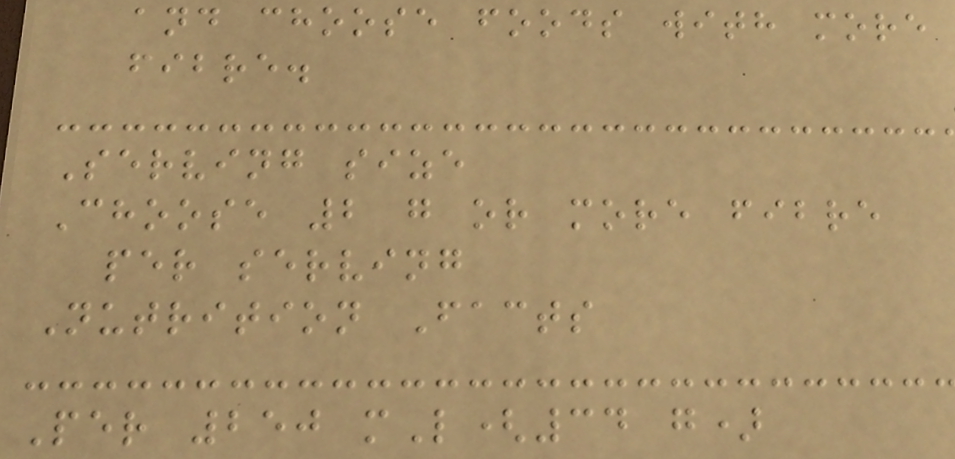and choose foods with more
fibre.
Serving size
Choose 2 g or more fibre
per serving
Nutrition Facts
Per 250 mL(34 g)
